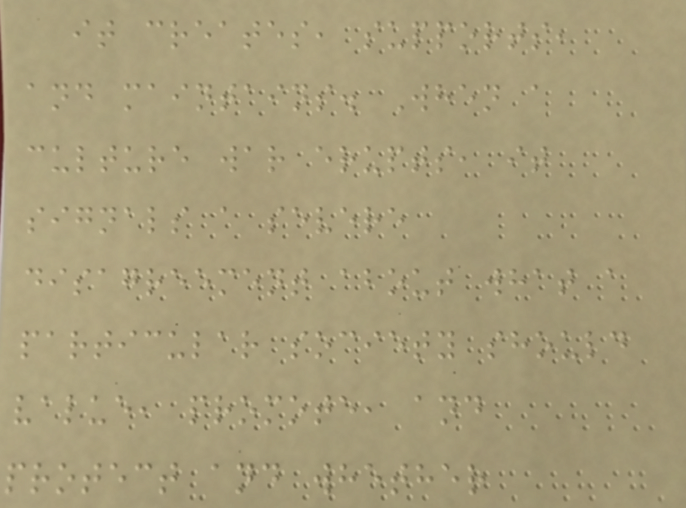it creates, supports,
and maintains. When a
culture war erupts, it
signals a severe
disagreement about what a
particular society should
value, promote, and
protect and whether
